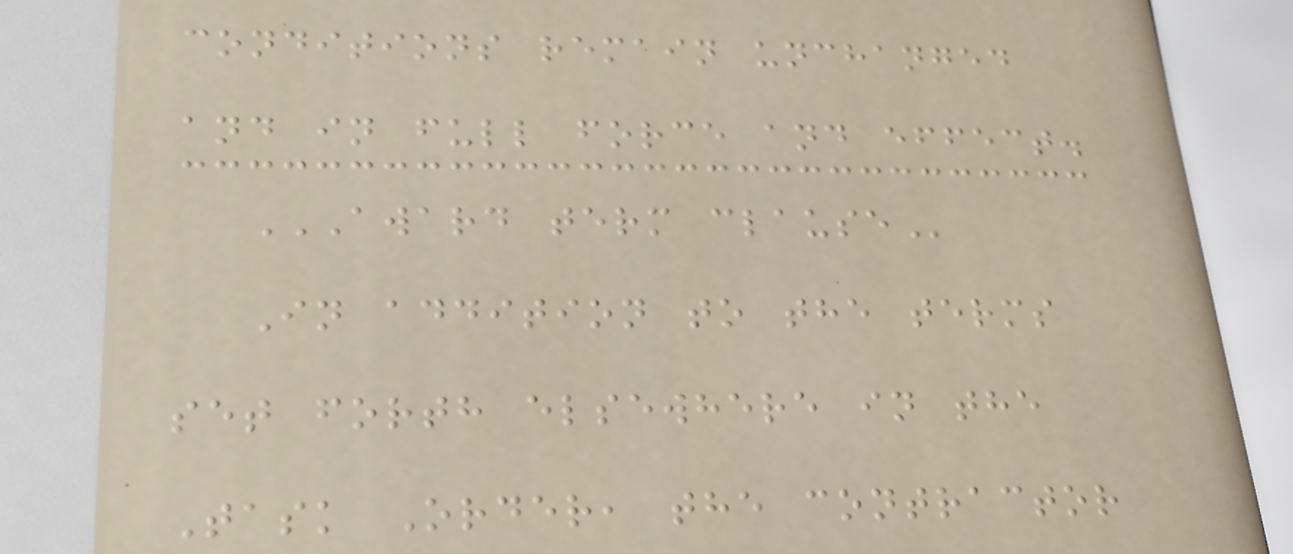conditions remain unchanged
and in full force and effect.
AWARD TERM CLAUSE
In addition to the terms
set forth elsewhere in the
Task Order, the contractor
